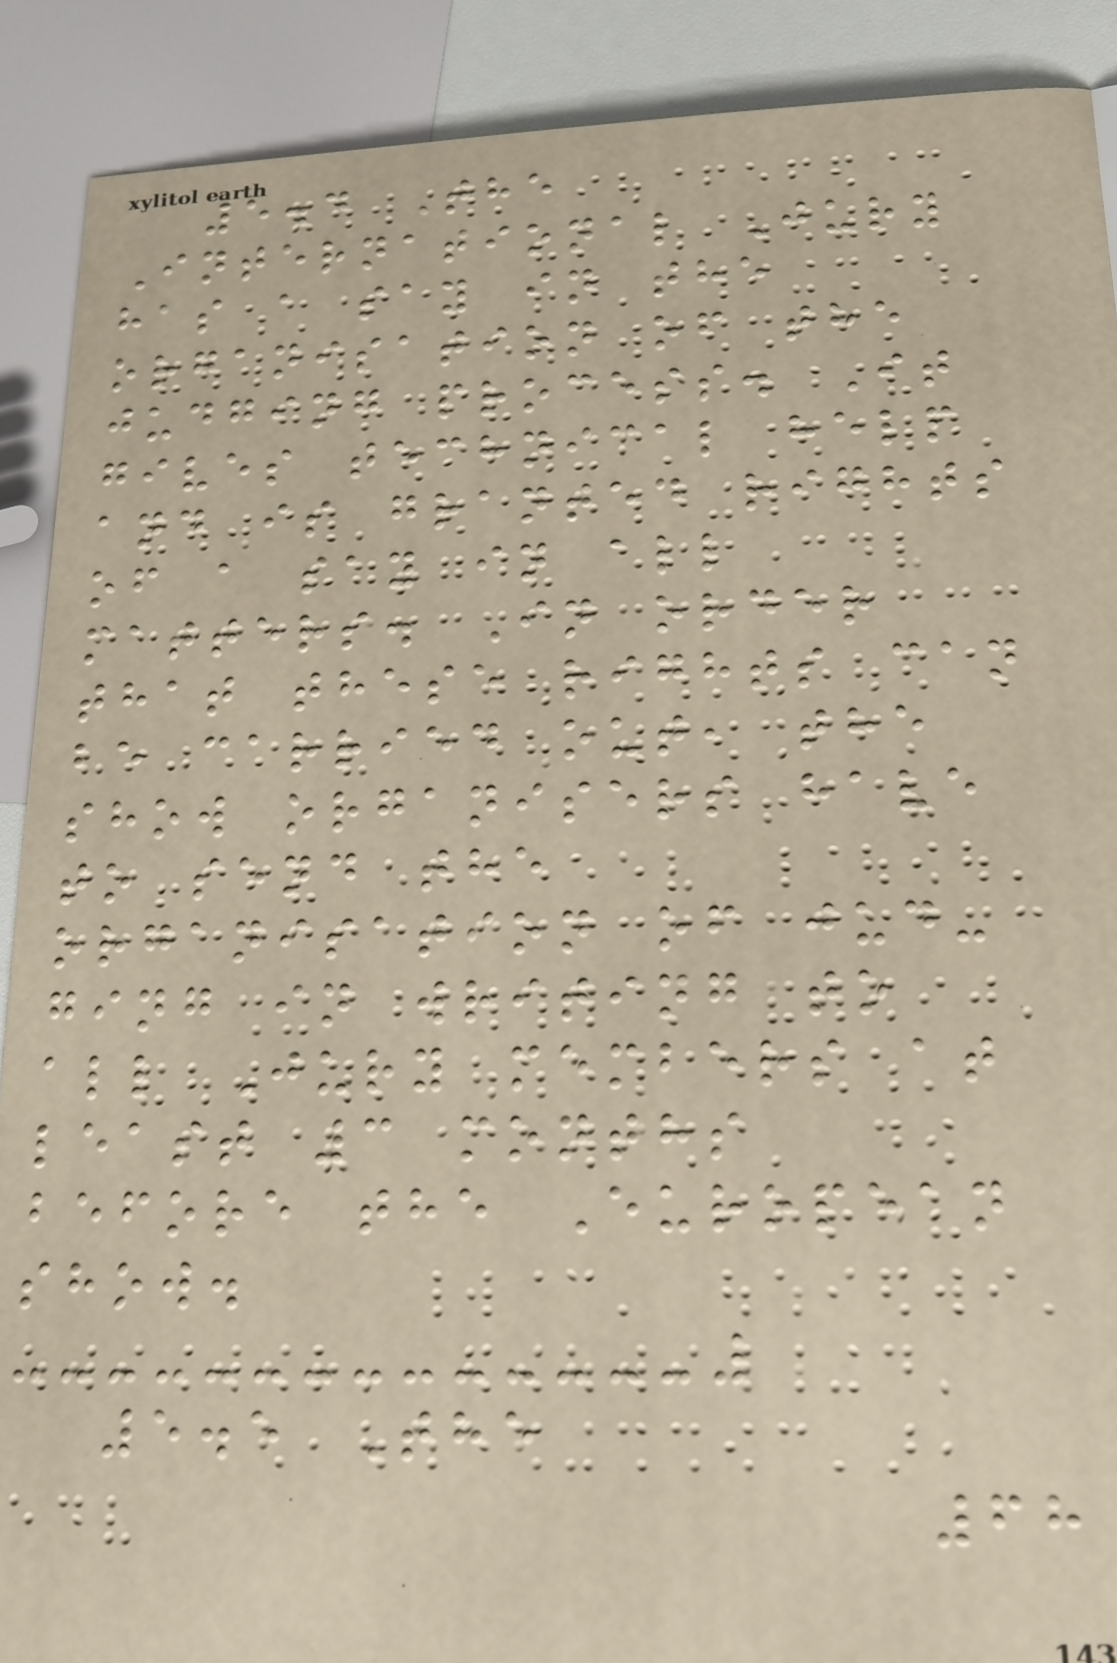5.4 The
International Jury
has a say in the
organisation of the
judging process. It
gives technical help
and is granted rights
of a say in all
matters. In order
that these rights can
be carried out, the
show organisers have
to send the
organisation of jud-
ging in writing to
all Jury members at
least 3 months
before the European
show.
5.5 The
68
